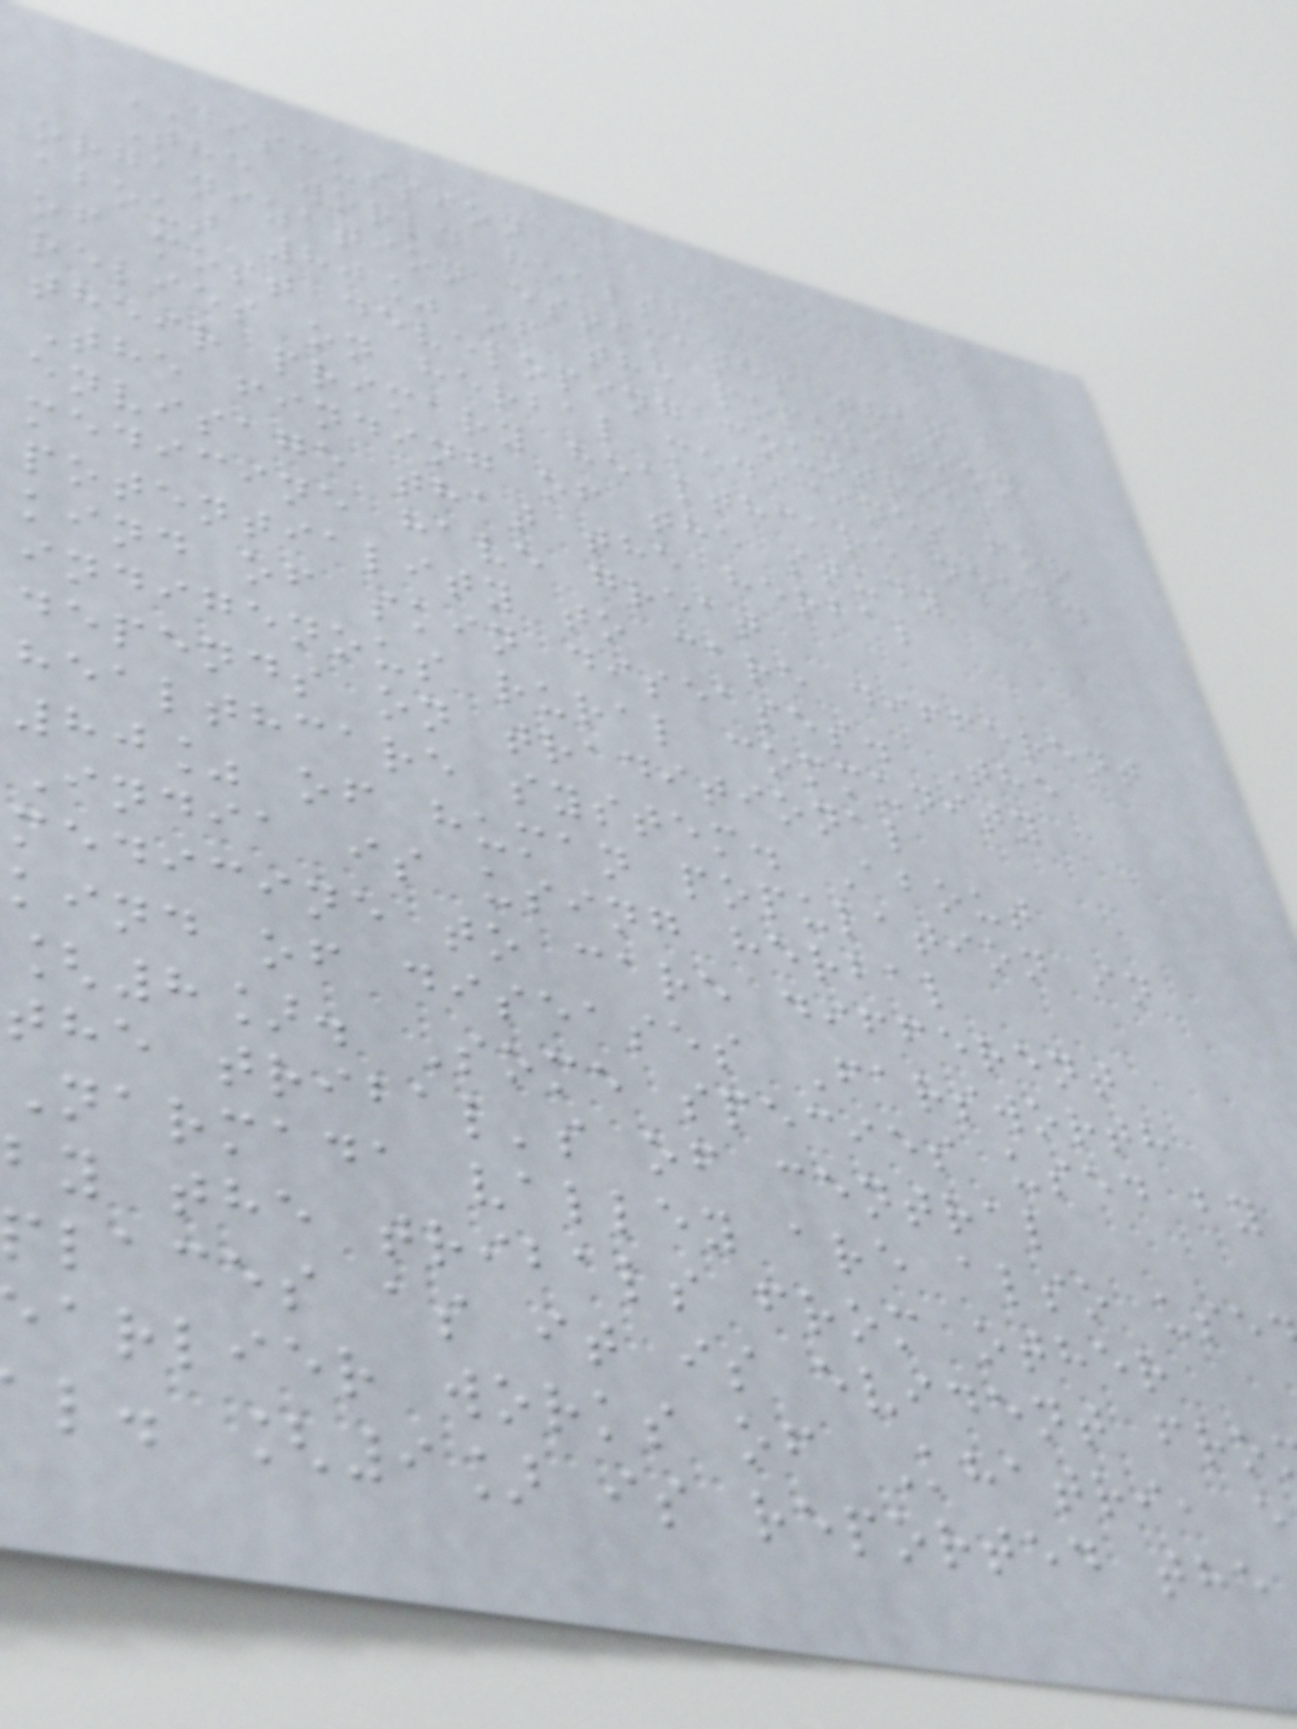DISCUSSION
The world health
organization estimates that
about 80% of the population
of most developing countries
relies on herbal medicines for
their primary healthcare need.
The finding of the study
envisage that the herbal
medicine have great
potentiality to care different
kind of skin diseases. The
indigenous rural community
depends on traditional
healthcare system. About
80% of human population in
India is using herbal
medicine to care different
kind of diseases Farsworth
[8]. Some species used by
the tribal's of central
Narmada valley are also use
by the tribals from other
places as it is evident fro
arlier works of Khatri, e
l. [9] is reported the
